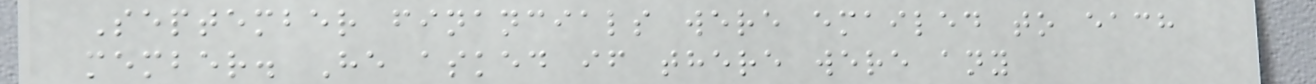September financials were emailed to each
member. He asked if there were any
